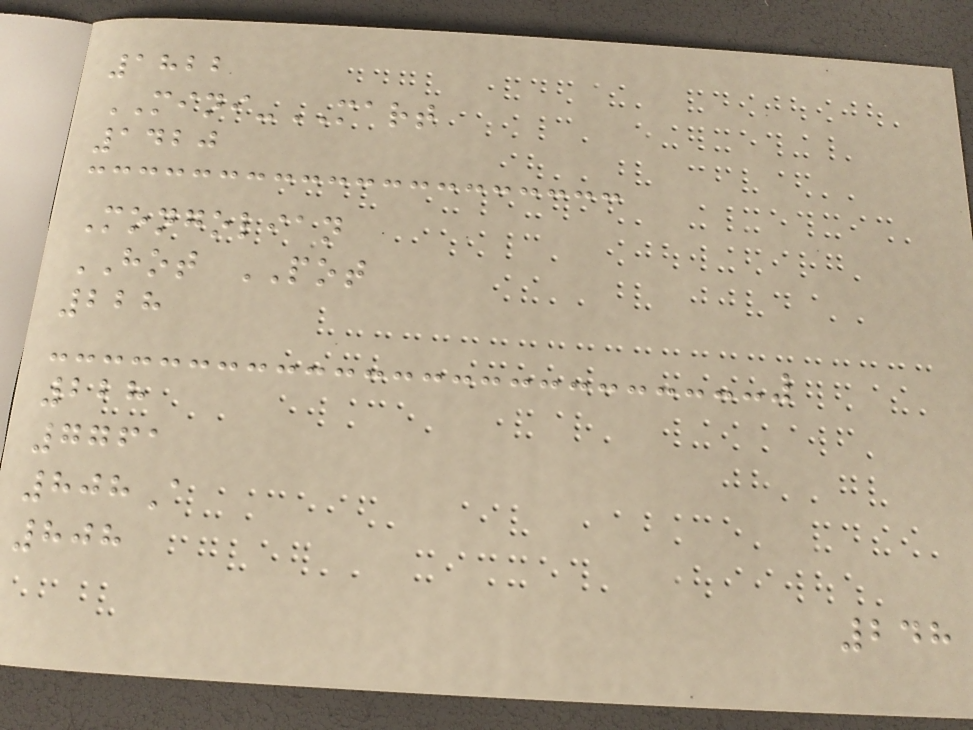1822
MINI-MART
1420
Mongolian
HOT POT
228
228
7761
808A
808
248
